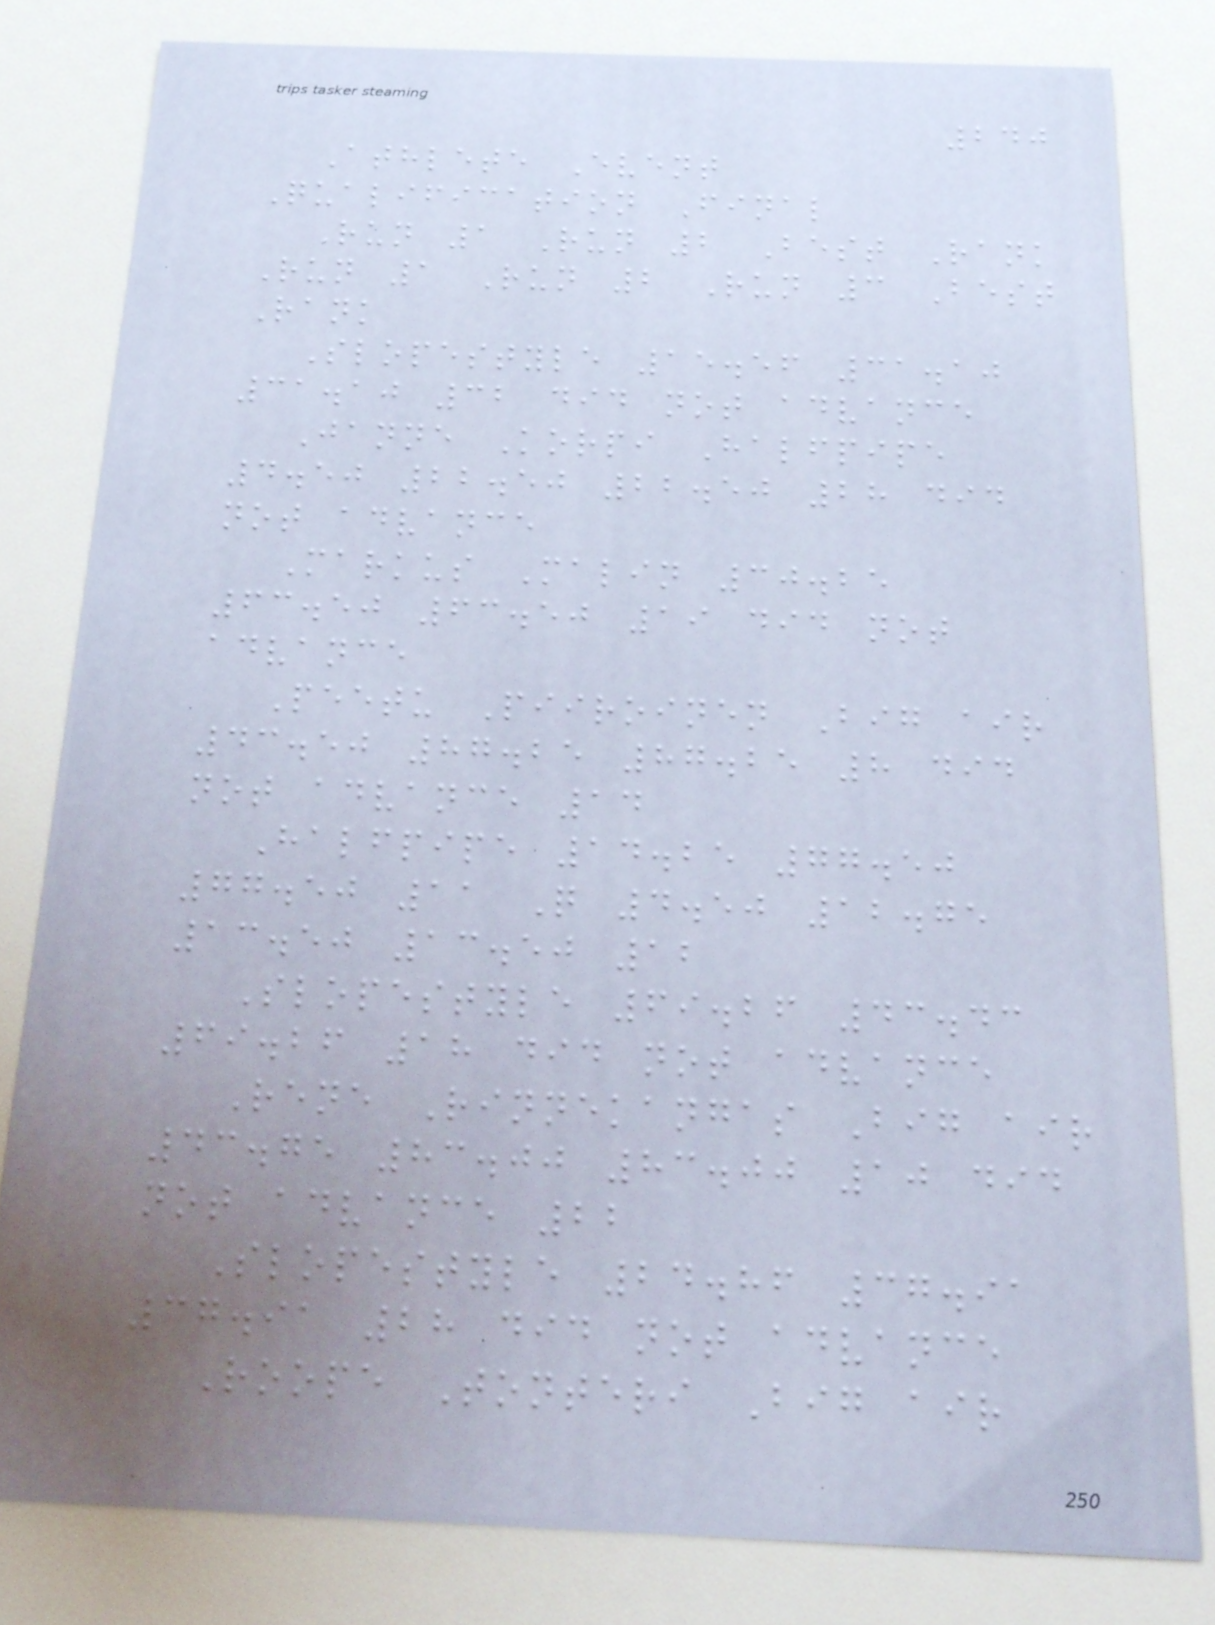240
Athlete Event
Qualification Final
Run 1 Run 2 Best Rank
Run 1 Run 2 Run 3 Best
Rank
Slopestyle 15.56 31.10
31.10 32 did not advance
Janne Korpi Halfpipe
4.50 22.50 22.50 28 did
not advance
Markus Malin 30.25
63.50 63.50 19 did not
advance
Peetu Piiroinen Big air
43.50 87.25 87.25 8 did
not advance 14
Halfpipe 14.25 77.50
77.50 11 Q 4.50 12.75
13.50 13.50 12
Slopestyle 69.26 43.43
69.26 18 did not advance
Rene Rinnekangas Big air
43.75 83.00 83.00 10 did
not advance 22
Slopestyle 24.86 37.91
37.91 28 did not advance
Roope Tonteri Big air
